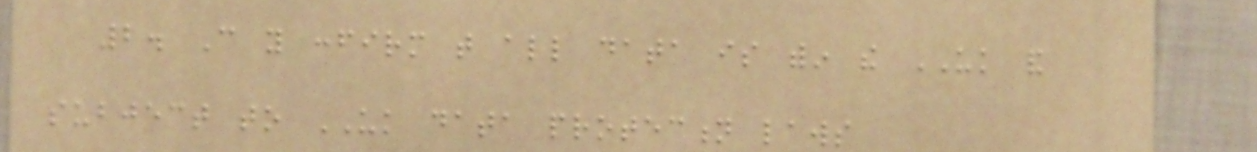2. Can you confirm that all data is within the UK and
subject to UK data protection laws
